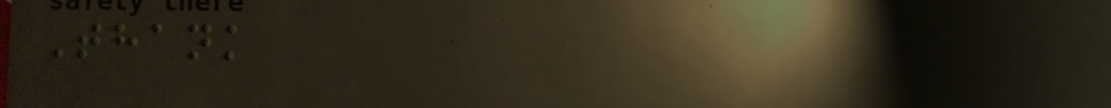Thank
